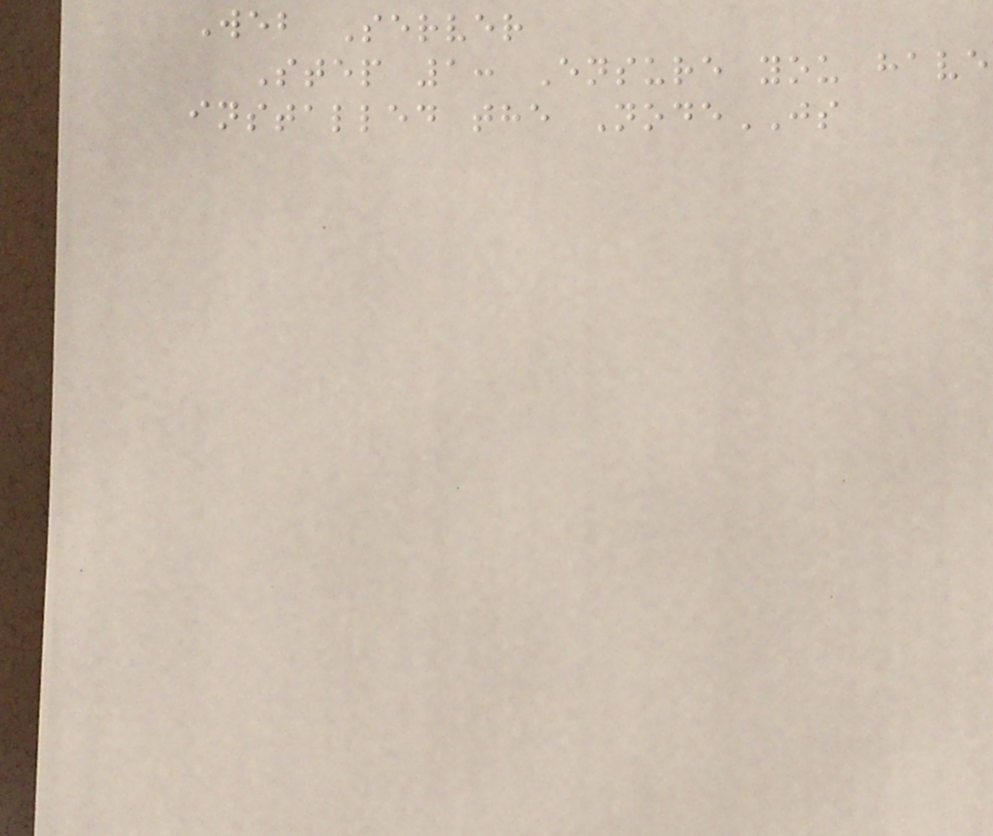Web Server
Step 1: Ensure you have
installed the NodeJS
